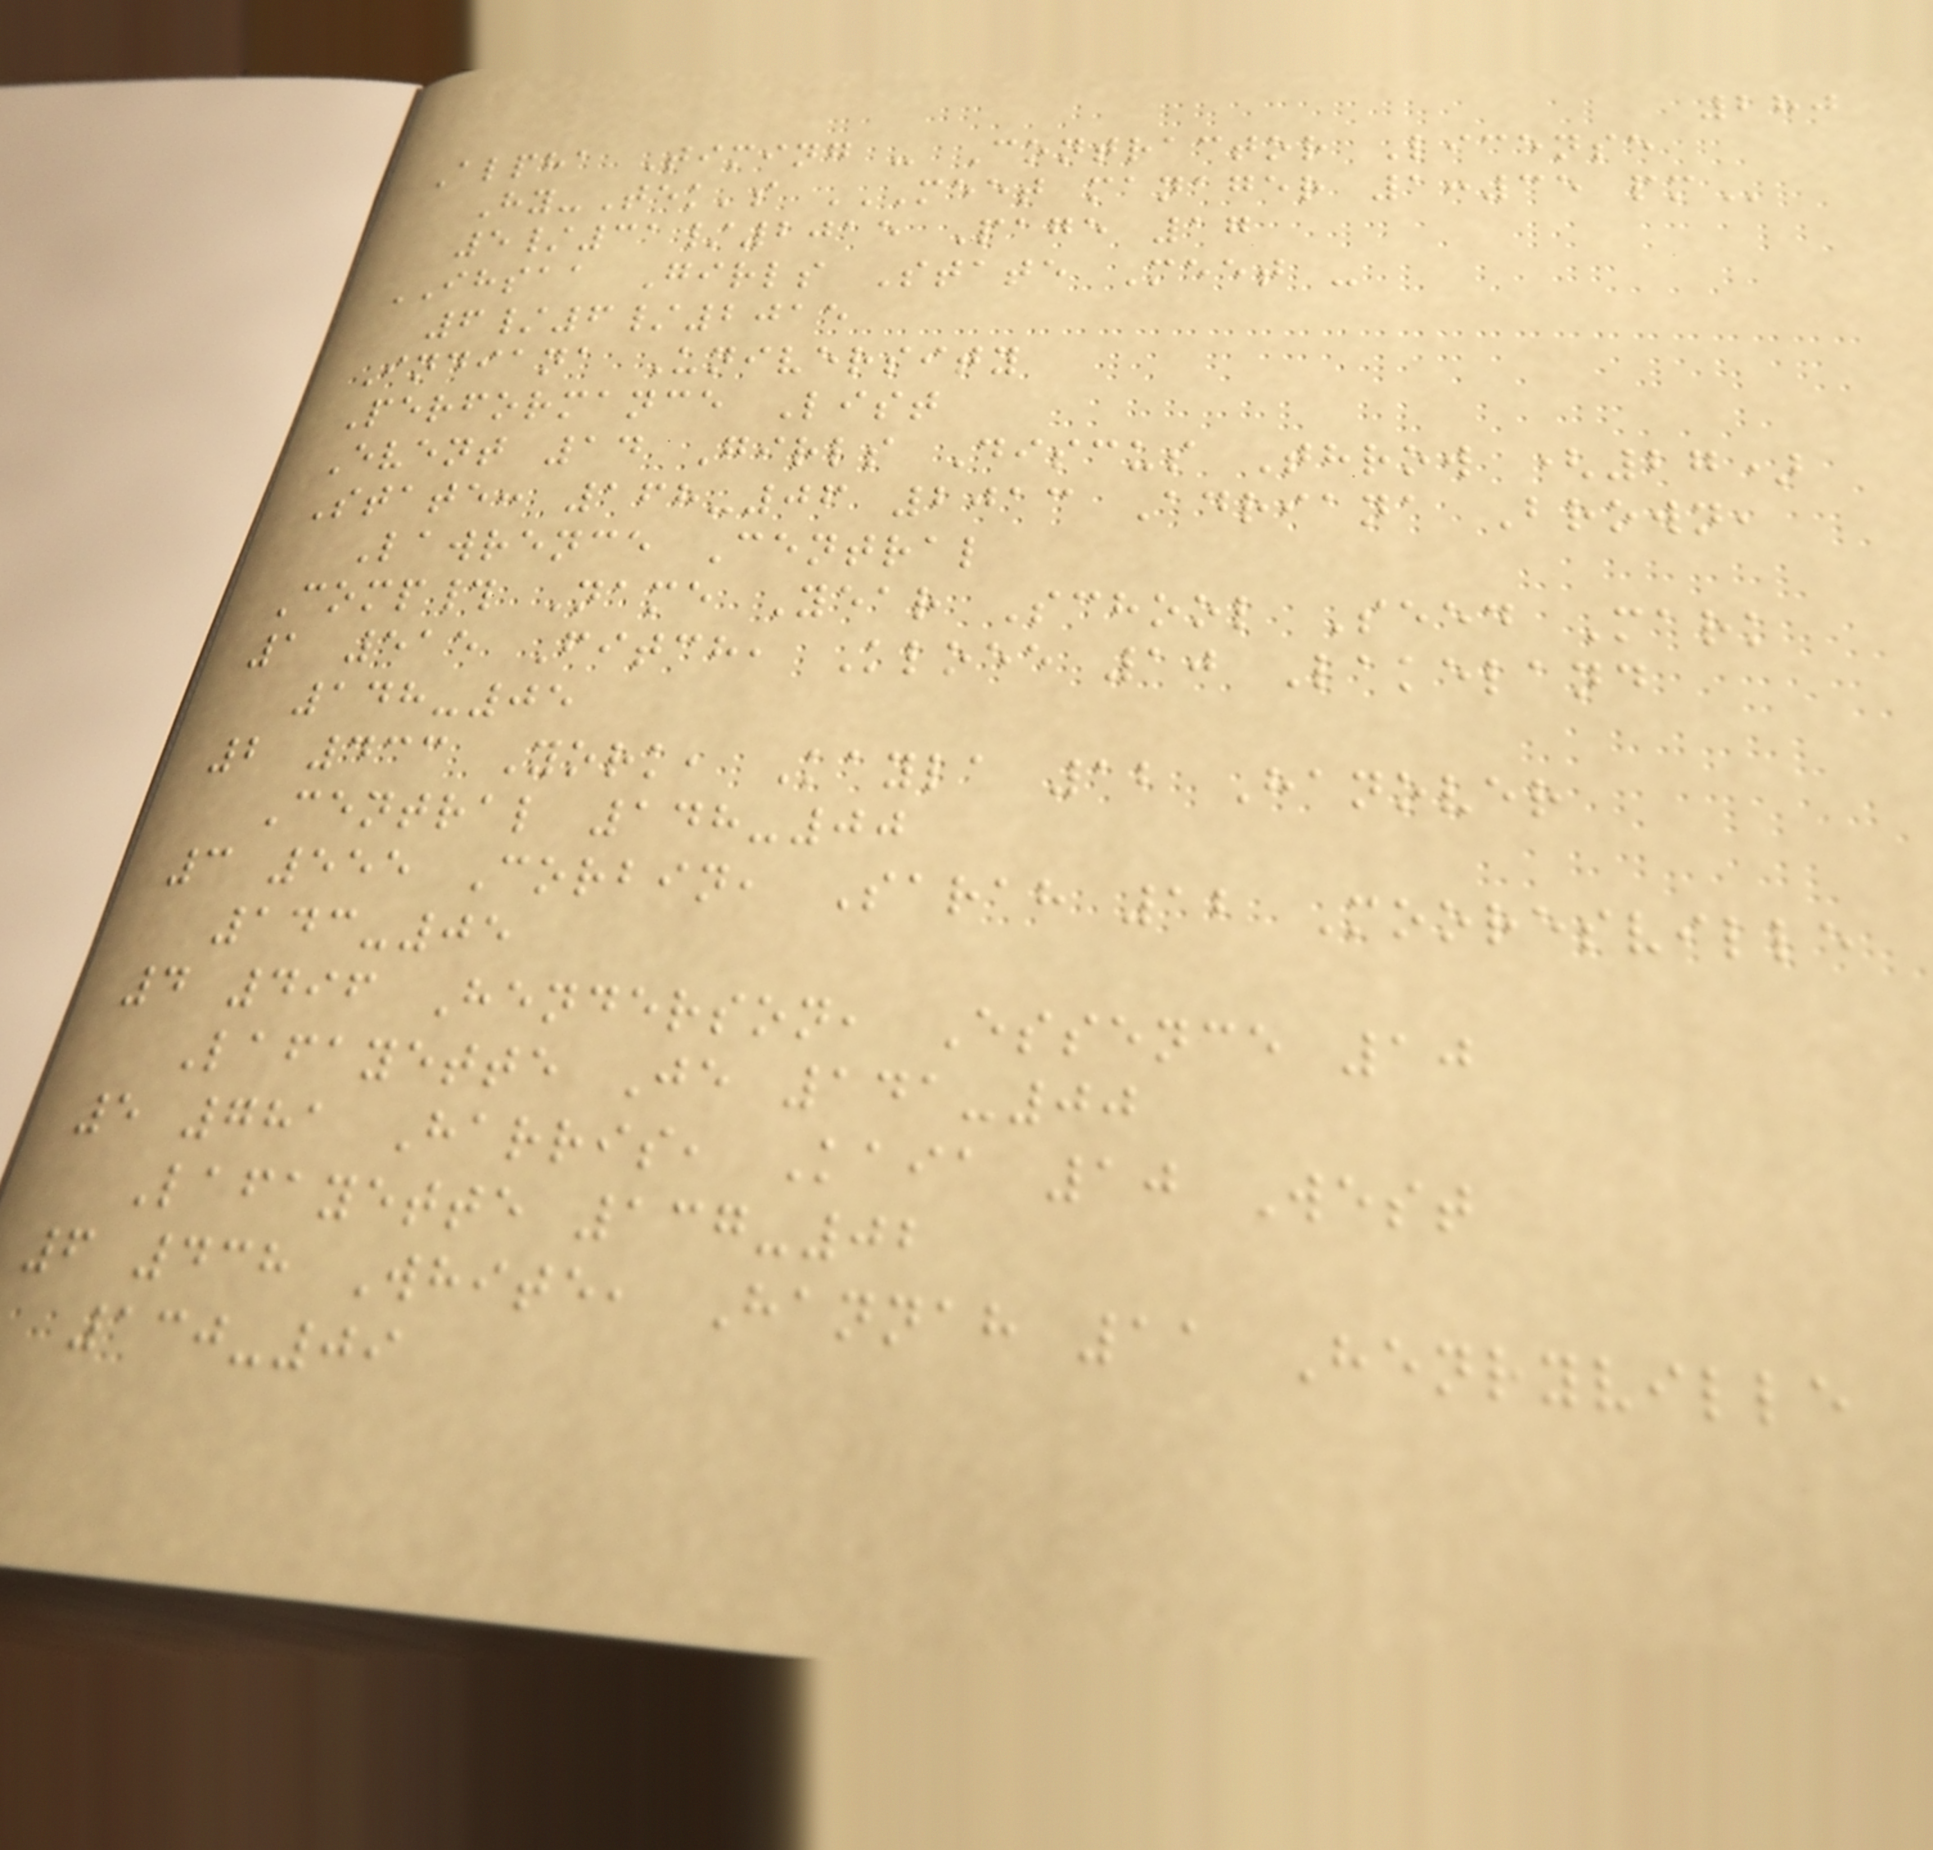280
Alpha Timing - Contractor License
Hy-Tek's MEET MANAGER 1:35 PM
5/31/2015 Page 17
IHSAA Girls State Meet -
6/6/2015
Indiana University
Performance List
Event 14 Girls Discus Throw (27)
State: 168-06 2013 Adriana Brown,
Lawrence Central
Comp# Name Year School Seed Mark
1 515 Fitch, Kloee 10 Lakeland
148-05
2 433 York, Kayla 12 Hanover
Central 148-00
3 555 Corbin, Sarah 12 Mooresville
143-05
4 496 Henderson, Essence 10
Lafayette Je 141-00
5 781 Harris, Kaia 10 West
Lafayette 137-02
6 438 White, Hannah 11 Henryville
130-09
